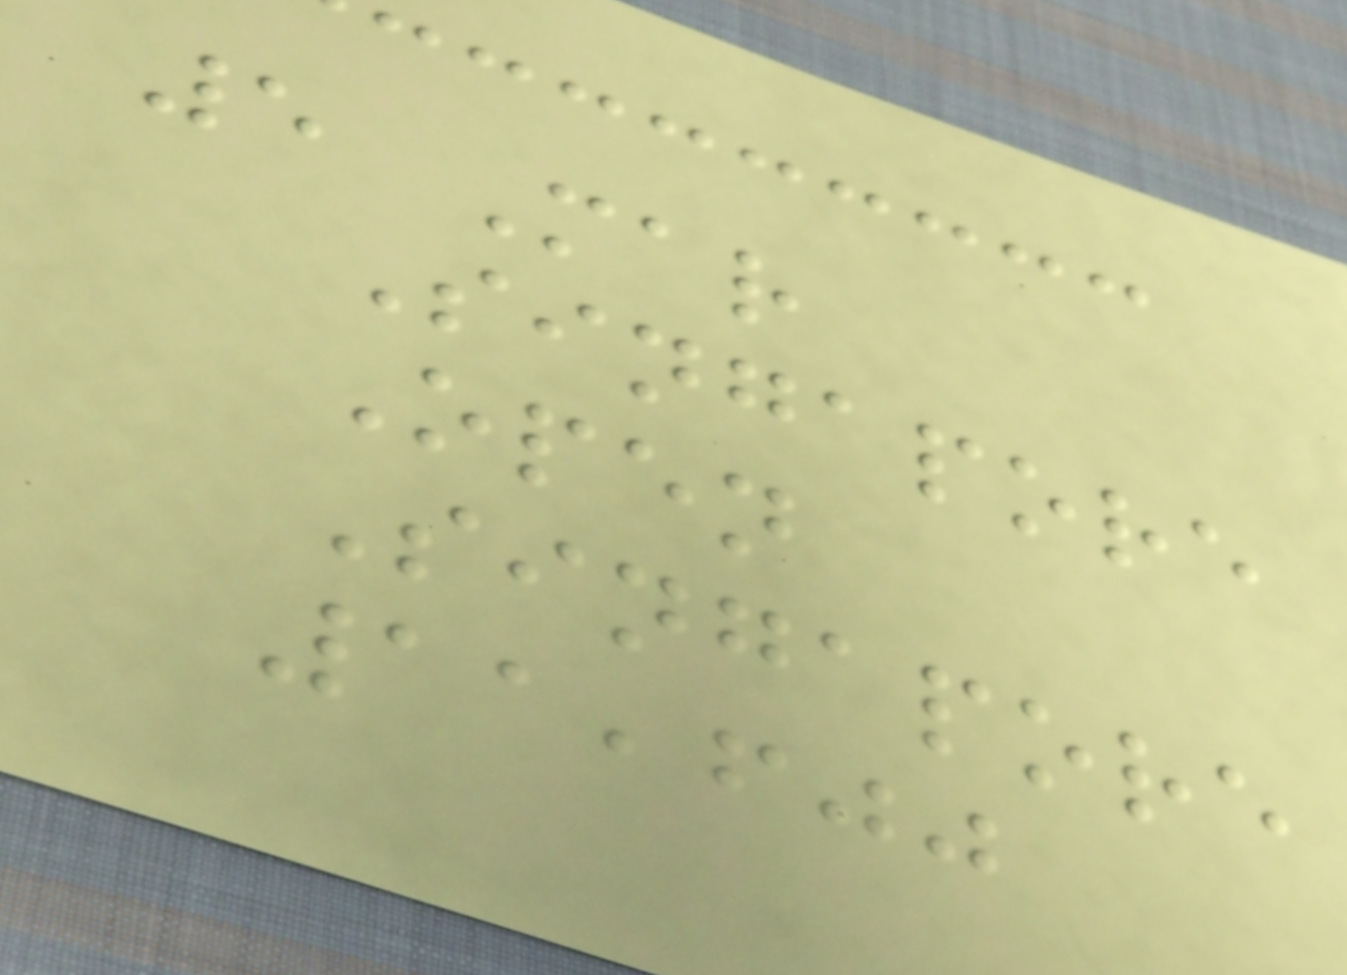5 Mar
Singapore
Open
Singapore
11,600
